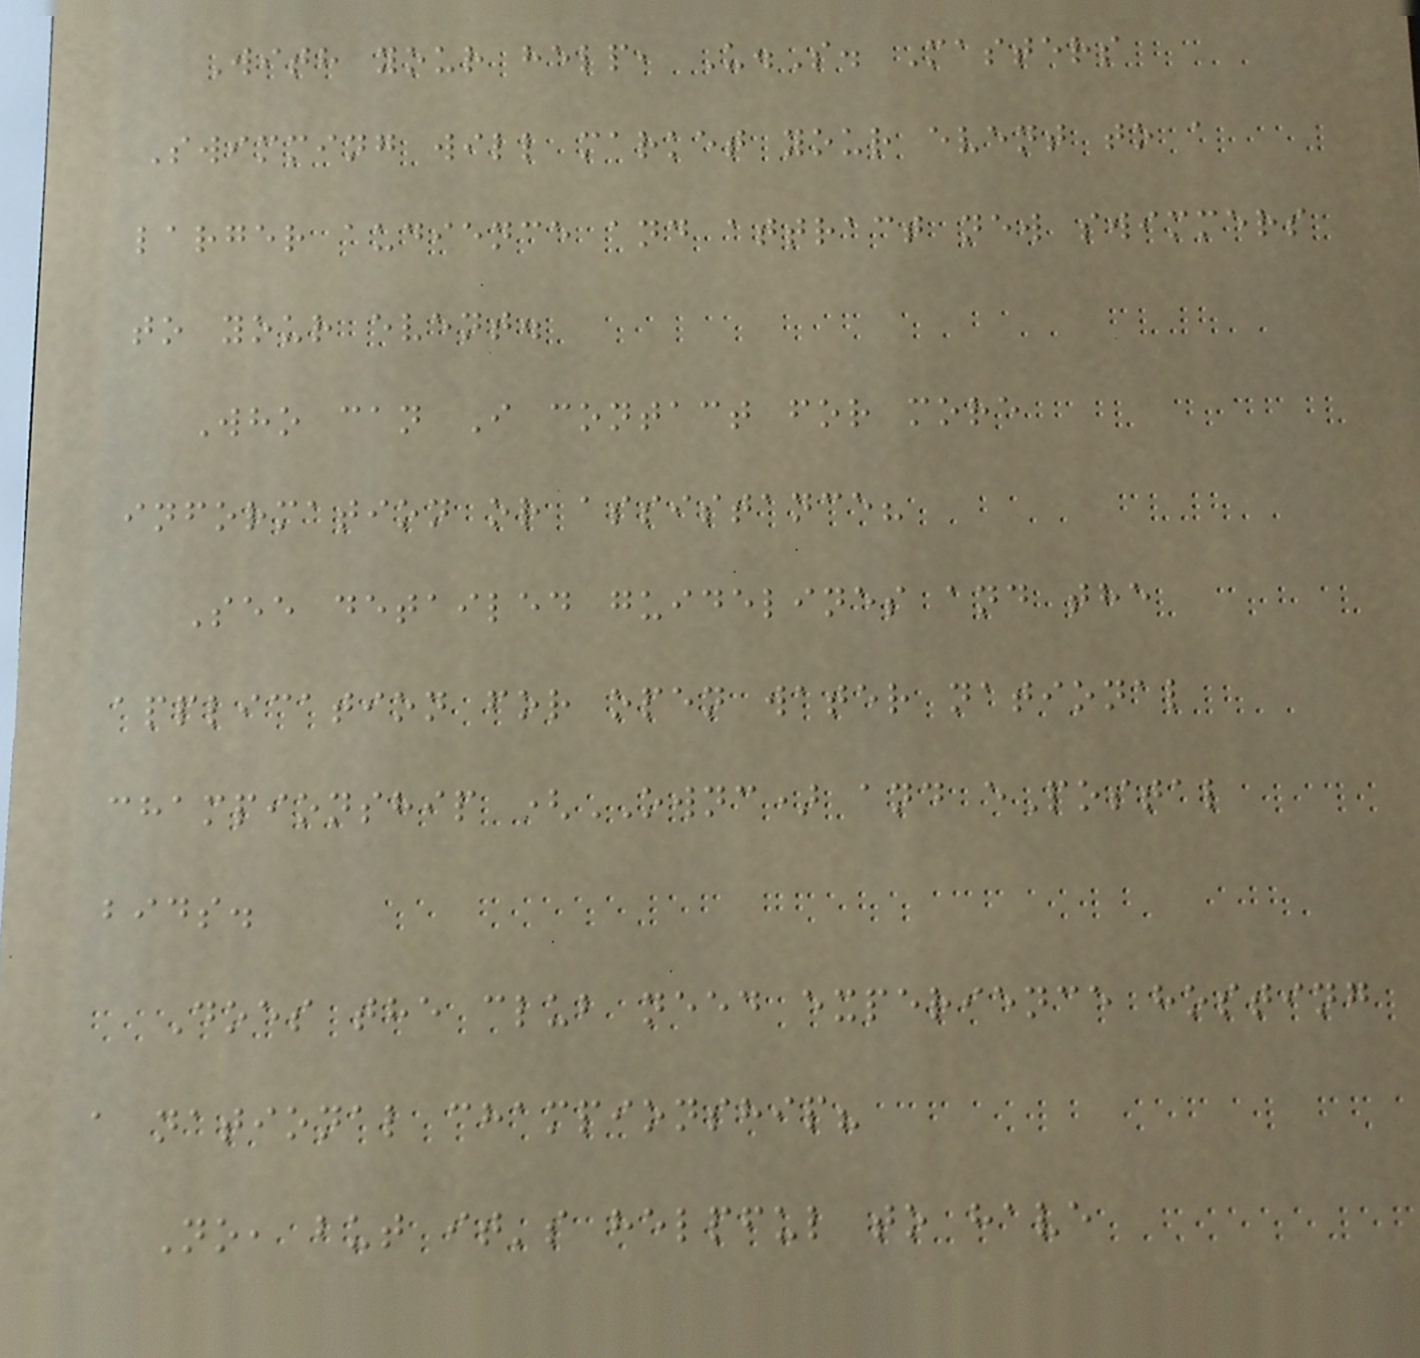With your help, U.S. Masters
Swimming will market your event to a
larger audience and attract new swimmers
to your event.
Who can I contact for more
information or assistance?
See detailed guidelines and the
application for open water national
championship (OWNC) and ePostal
bids.
Does the club need experience hosting
a national championship?
No, but it's helpful to have
